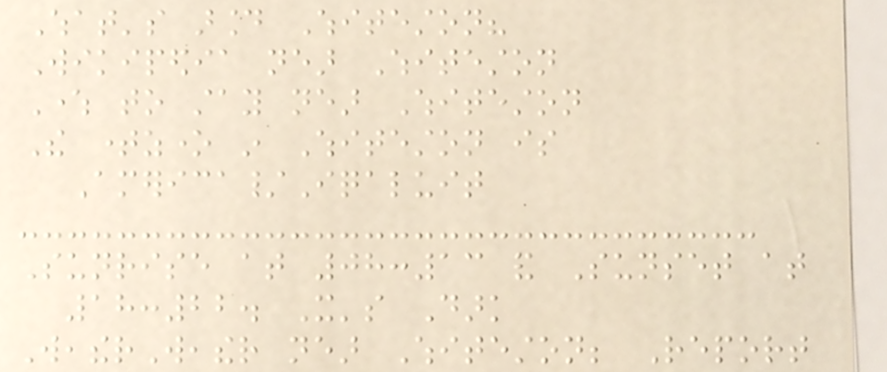What's around Whiteston?
Wikipedia near Whiteston
Where to stay near Whiteston
The timezone in Whiteston is
America/Iqaluit
Sunrise at 08:13 and Sunset at
18:22. It's Dark
WeatherWeather near Whiteston; Report
